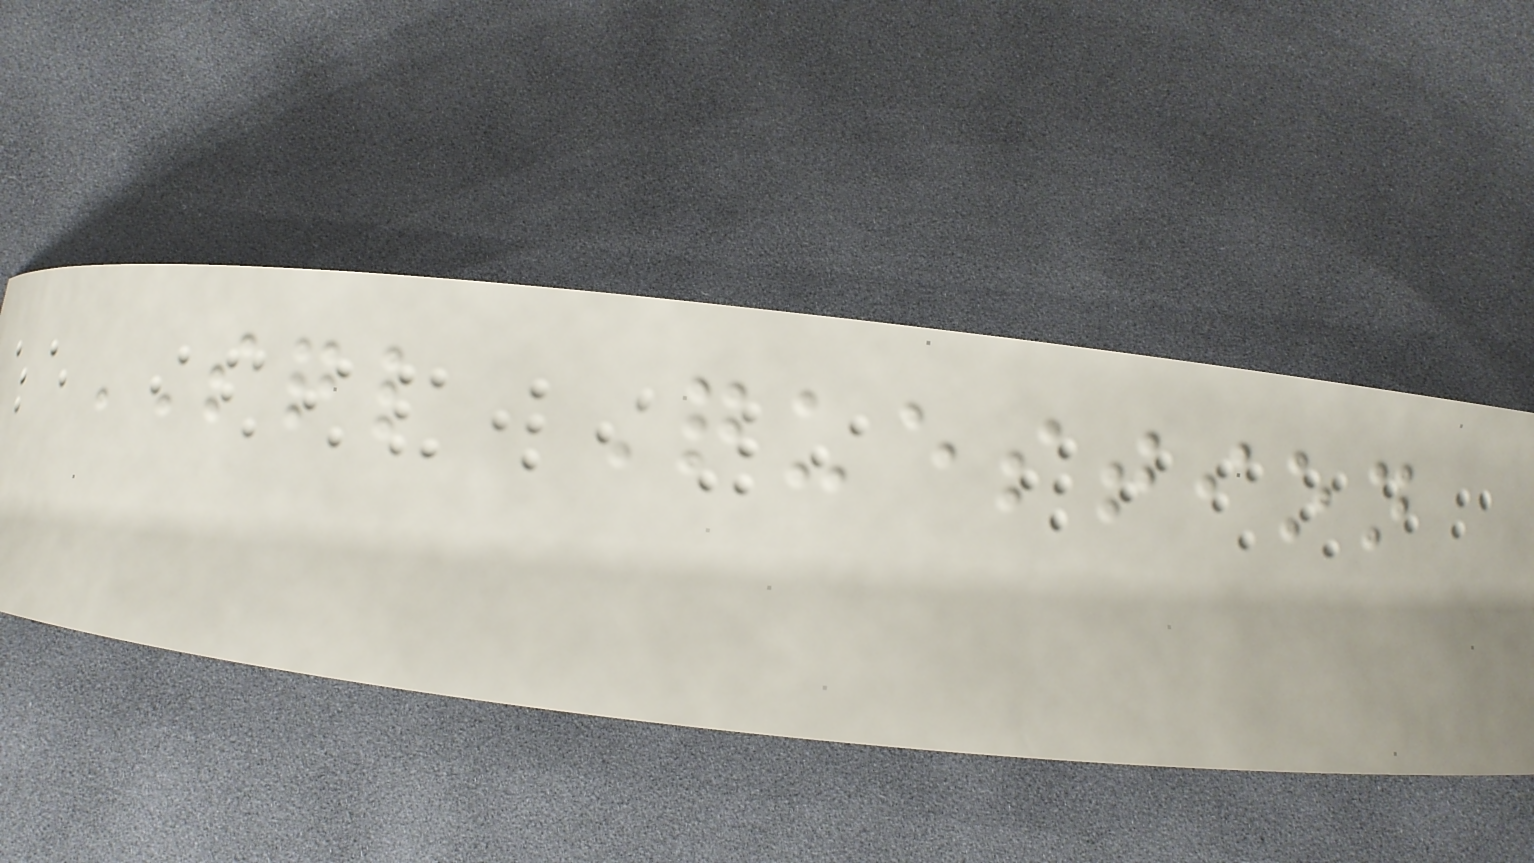SQL Question
